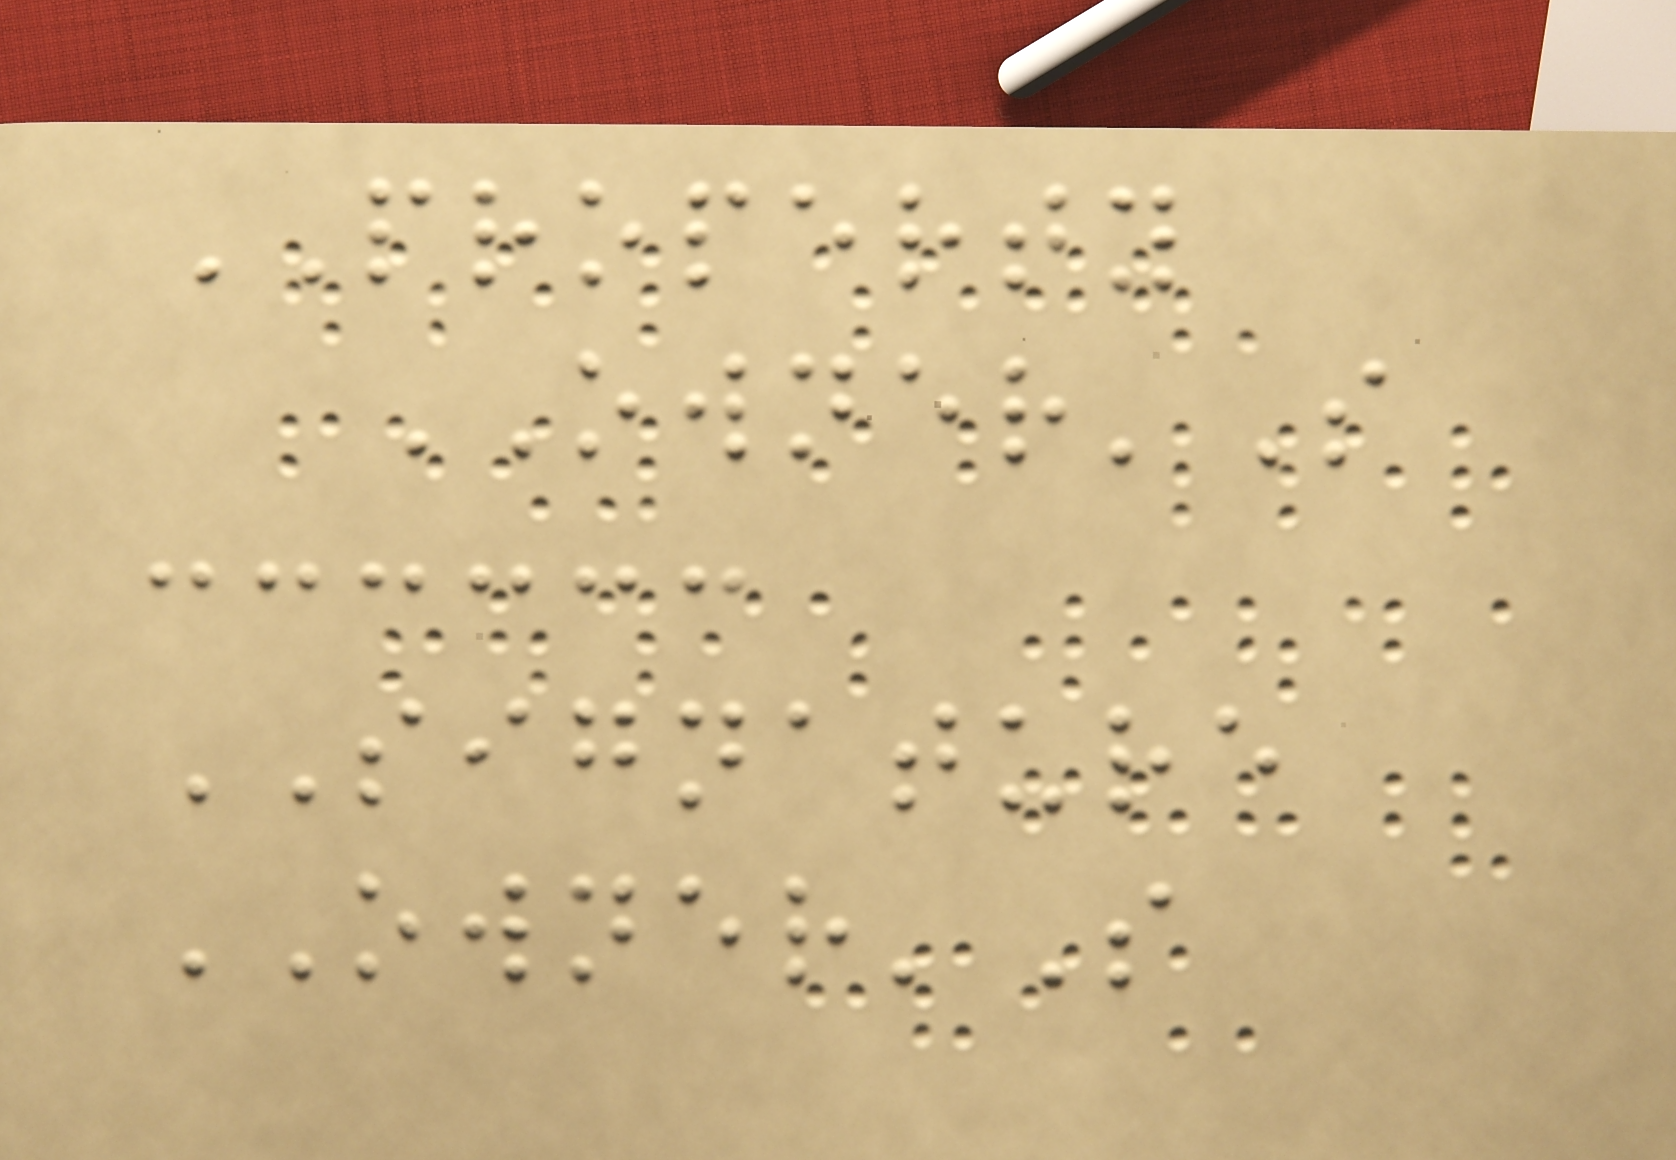PROPERTY
OWNER'S
SIGNATURE
OWNER'S
